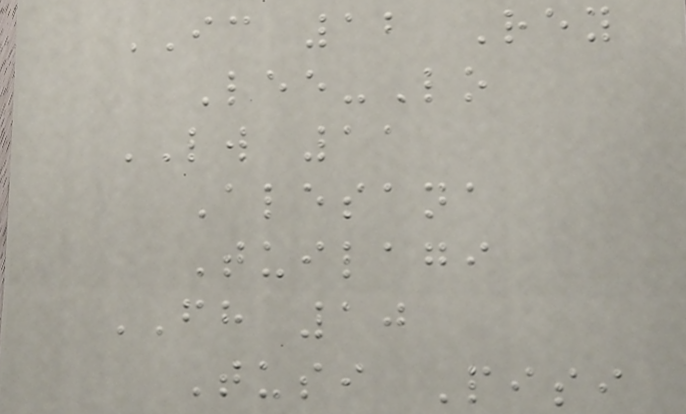IC 12 Rey
Lee-Lo
LW 11
Alesana
Tuilagi
FH 10
Tusi Pisi
